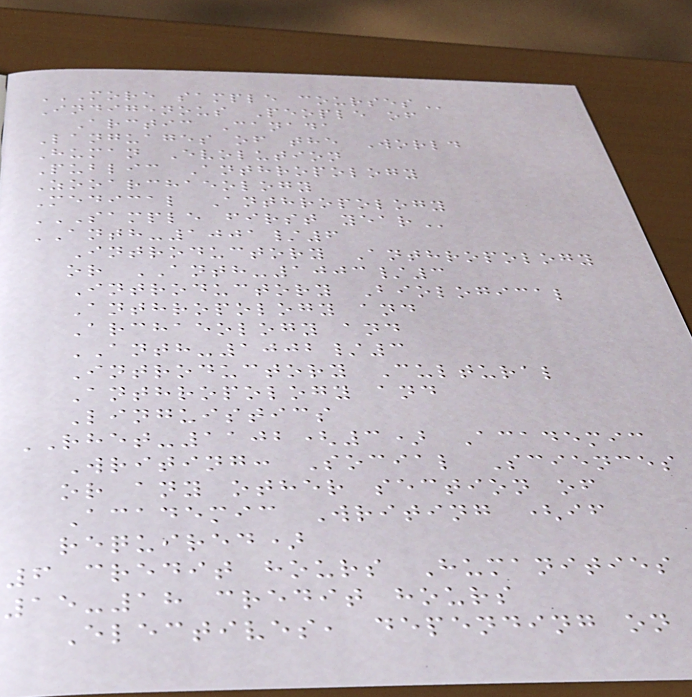MORE SAMPLE COURSES
Indigenous People of
Arctic Canada
Languages of the World
Human Evolution
Public Anthropology
Zooarchaeology
Medical Anthropology
SAMPLE FIRST YEAR
ANTH-1001/6
Introductory Anthropology
or ANTH-1003/3
Introductory Biological
Anthropology and
Archaeology and
ANTH-1002/3
Introductory Cultural
Anthropology and
Linguistics
RHET-1102(3) Academic
Writing: Social Sciences
or any other section of
Academic Writing (if
required)
6 credit hours Humanities
15-18 credit hours
Electives, depending on
